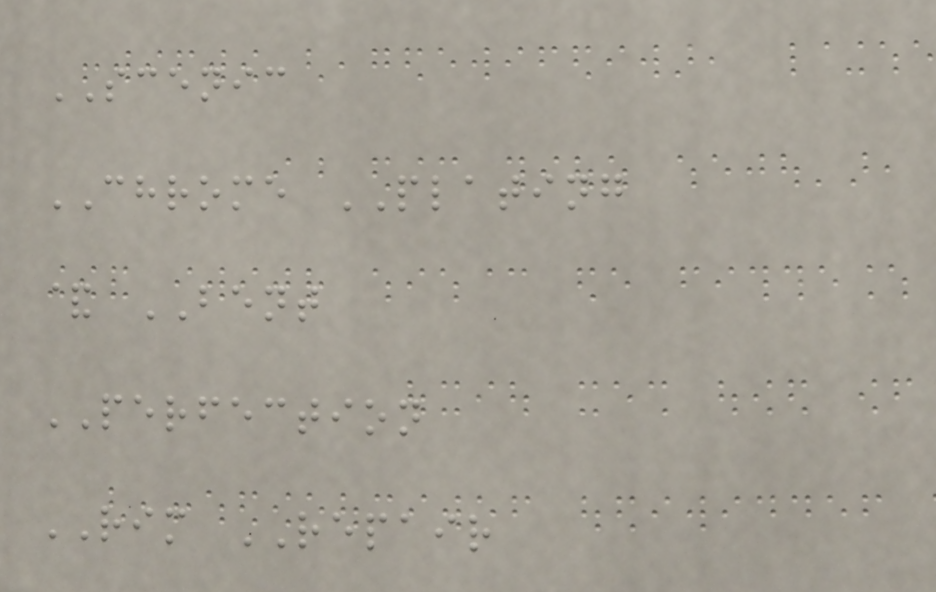SCENIC
CHROME PLATING
& BENT
PERFECTION
RIM REPAIR
